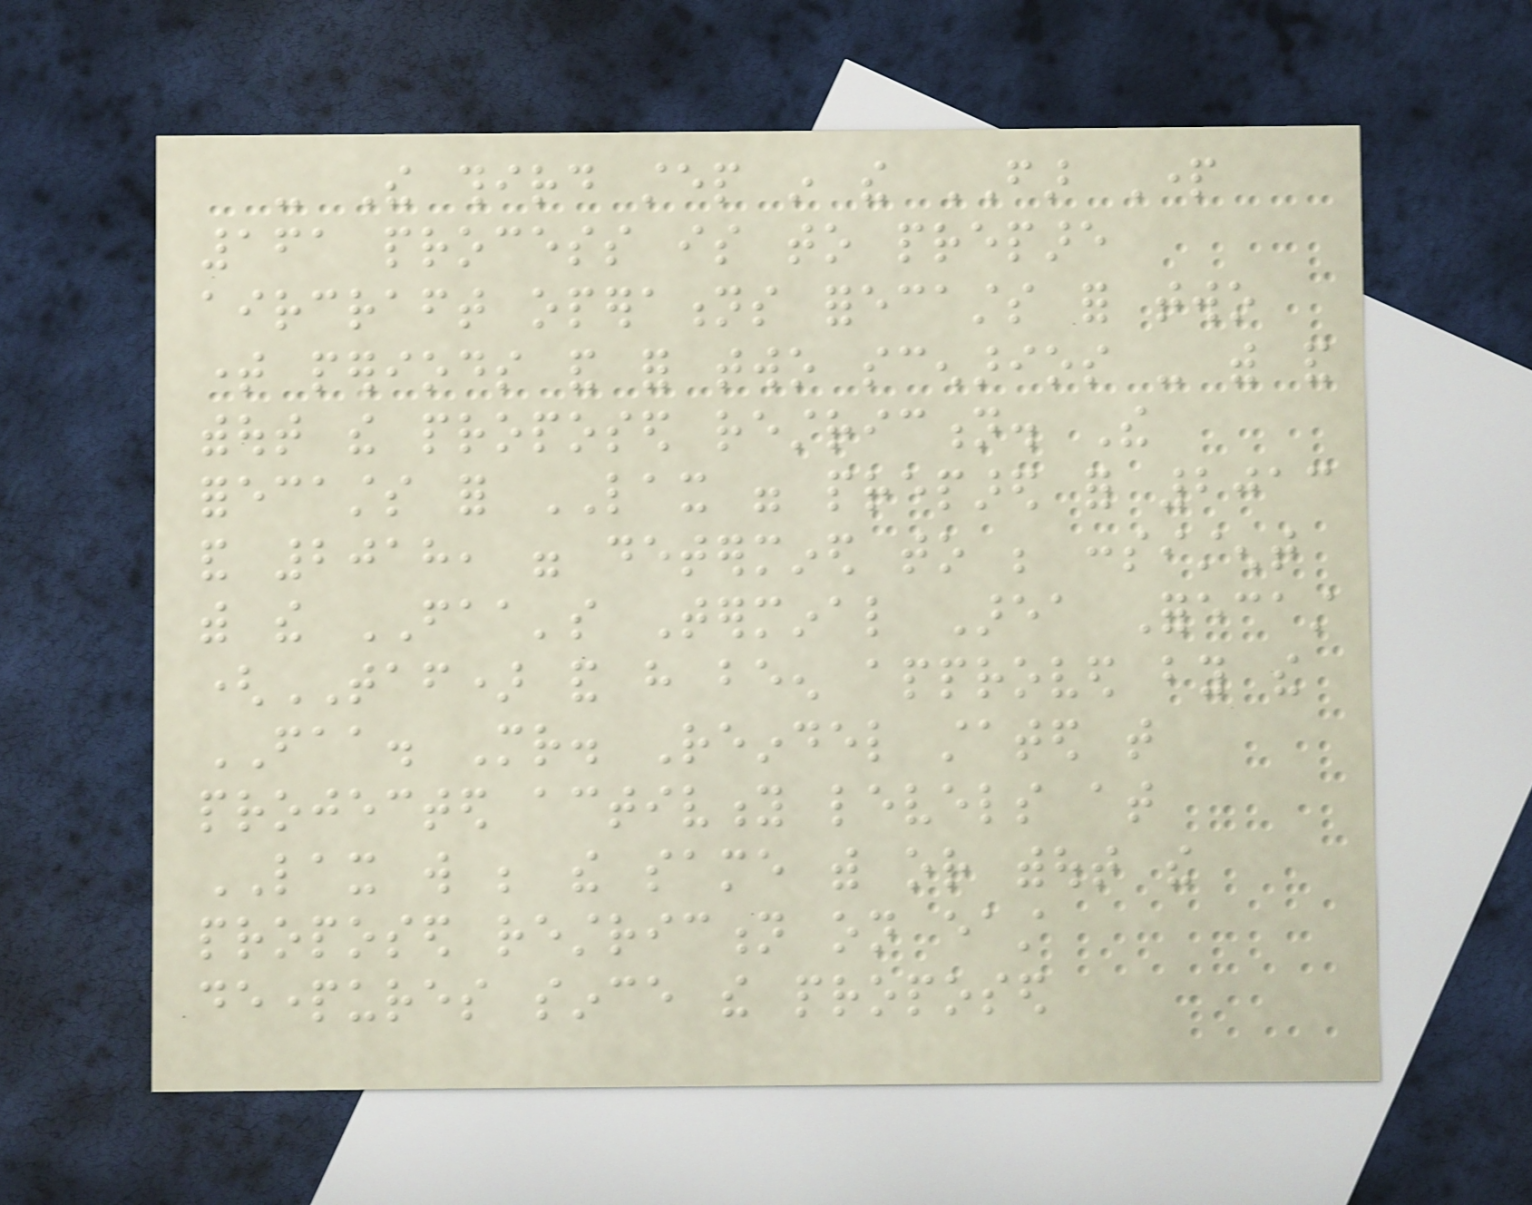- The third step in the FAR Part
161 process is to prepare
aircraft operations forecasts for two
time periods and for two scenarios - with and
without the proposed restriction. The
forecasts for LAX were prepared for 2013
and 2018, were determined to be consistent
with the FAA's Terminal Area Forecast
(TAF) and have been approved by the
FAA. Mr. Reindel stated that
projected activity levels at
LAX will be the same with or without the
proposed restriction on east
departures since the proposed
